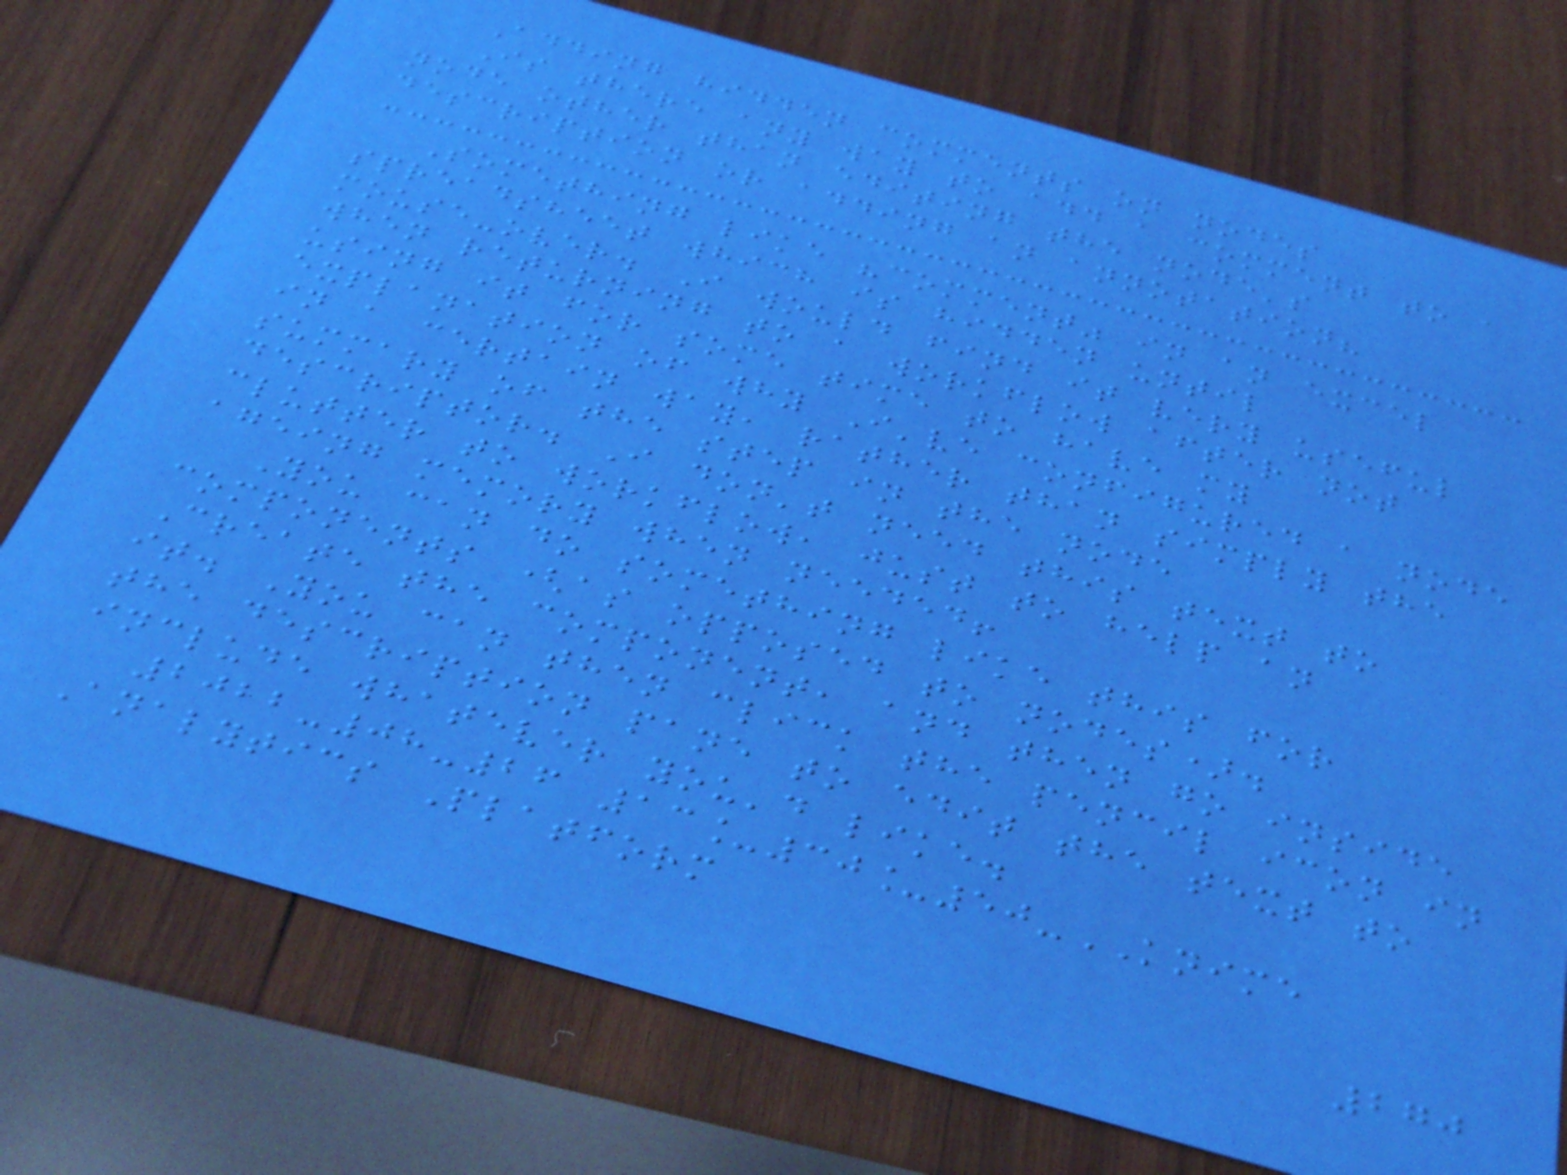Adding hidden comments on nodes
Is there any way to add a comment to a
node other than editing the node's
description or adding an annotation?
Something like "comment" in an excel
spreadsheet which is hidden until
mouse-over. I would find it very useful
when returning to a workflow after not
using it for some time to have my
explanation of why I've configured a node
in a certain way, rather than simply the
summary of the step in the node
descriptor. I don't need this text to
clutter to workflow, just to help an
ageing memory when needed!
You can do something like this for
components (as opposed to nodes).
Create the component, and then go inside
it. You can then click the pencil icon in
the description pane to edit the text to
include whatever you'd like.
2022-08-26 13_30_50-KNIME
Analytics Platform
270
